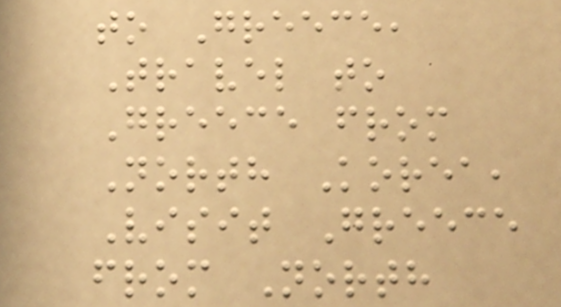to Greece,
Travel to
Greece from
North Korea,
Visit Greece
from North
